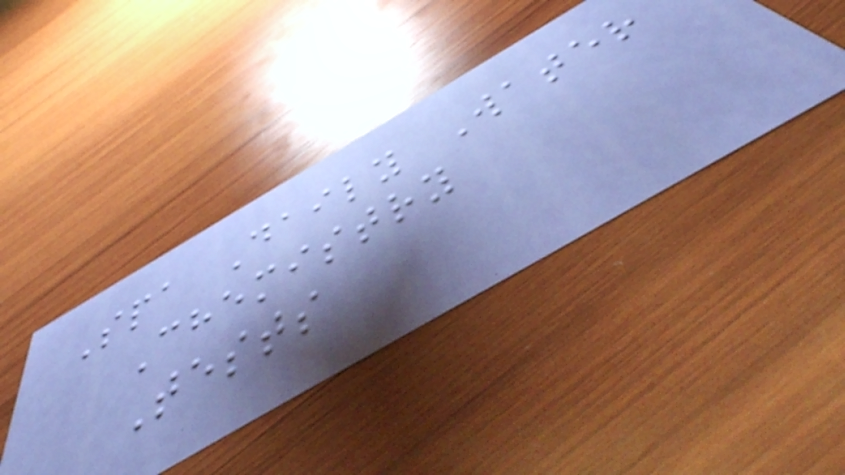Spa Daily Water
Chemistry
Tests
